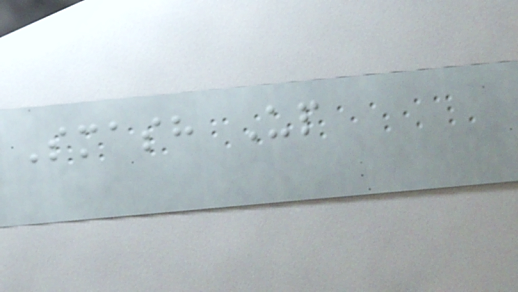Smash Up
